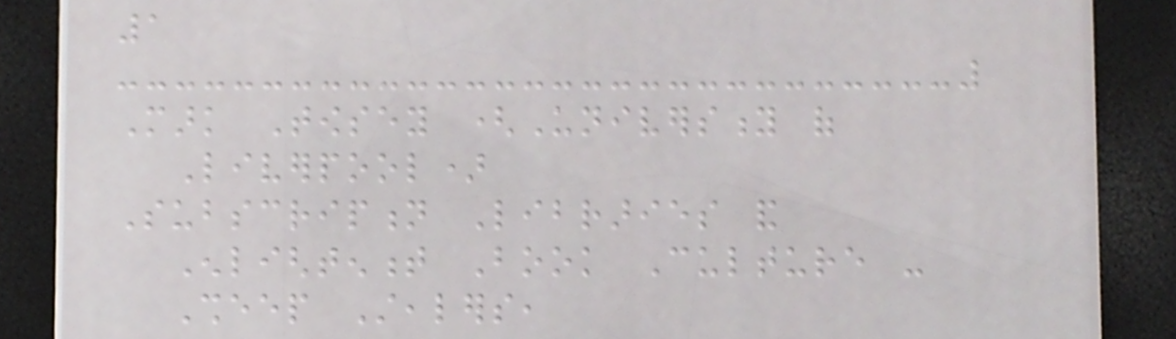1
Mark Towsey (University of
Liverpool)
Subscription Libraries and
Enlightenment Book Culture -
Sheep Stealers,
